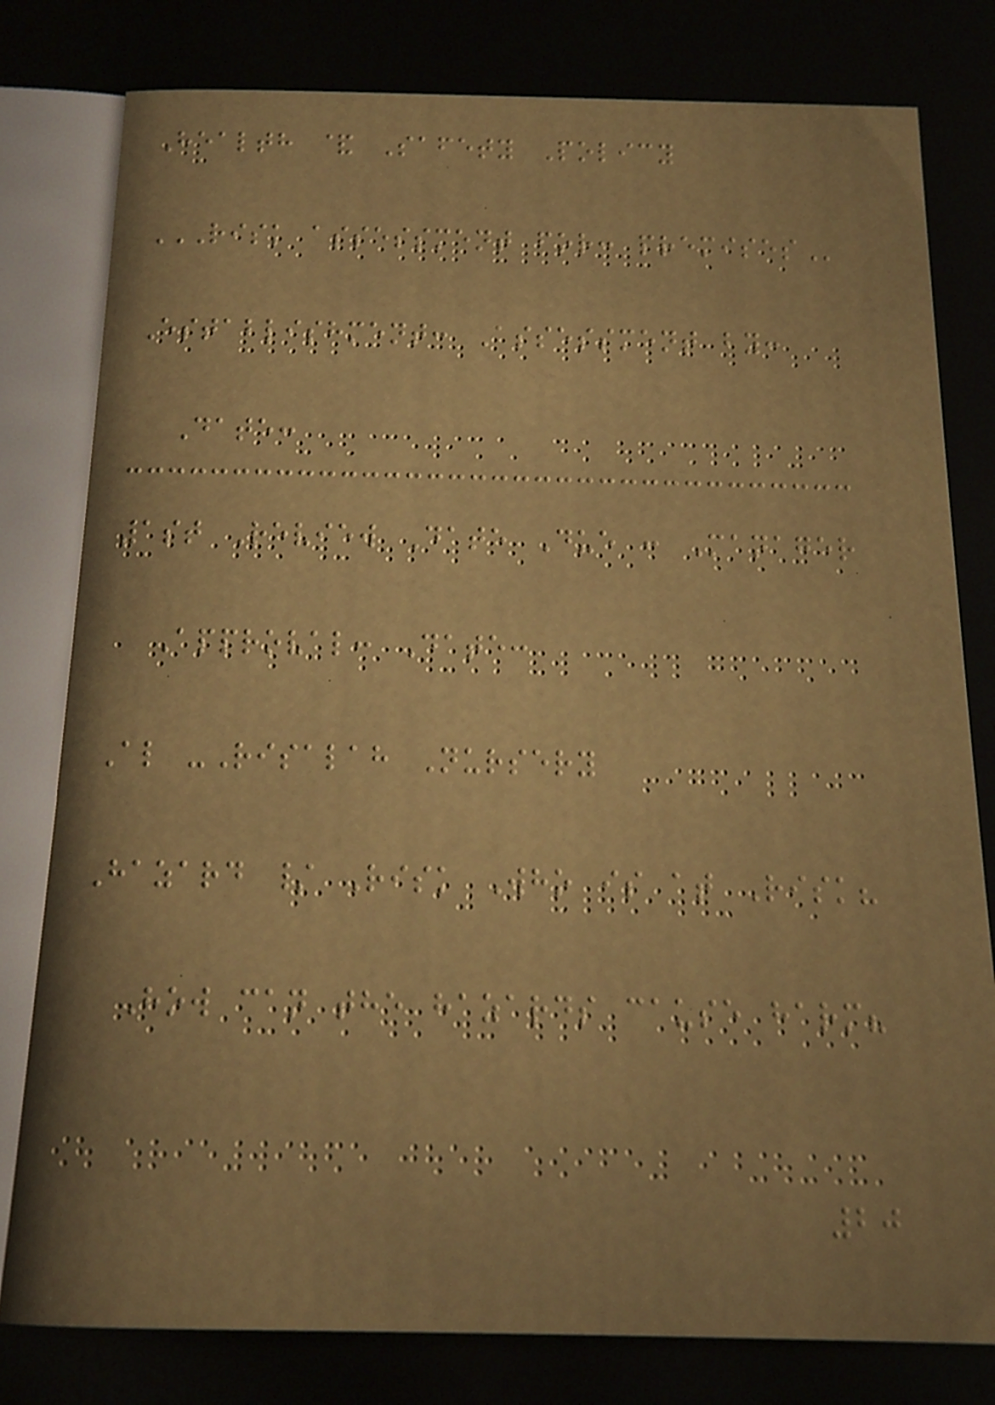Health & Safety Policy
RISK ASSESSMENT FOR: PREMISES
Establishment: Assessment by:
Date:
1st Review Date Due : Manager
Approval: Date:
Al -Risalah Nursery
Hazard / Risk Who is at Risk?
How can the hazards cause harm?
20
